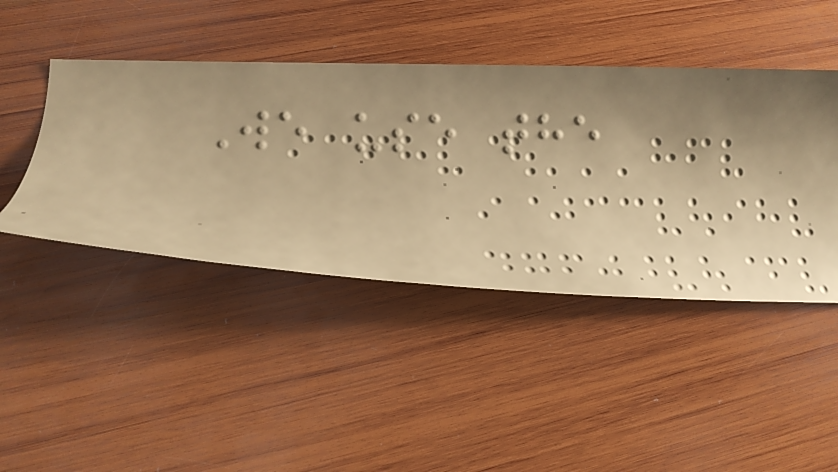We use the
